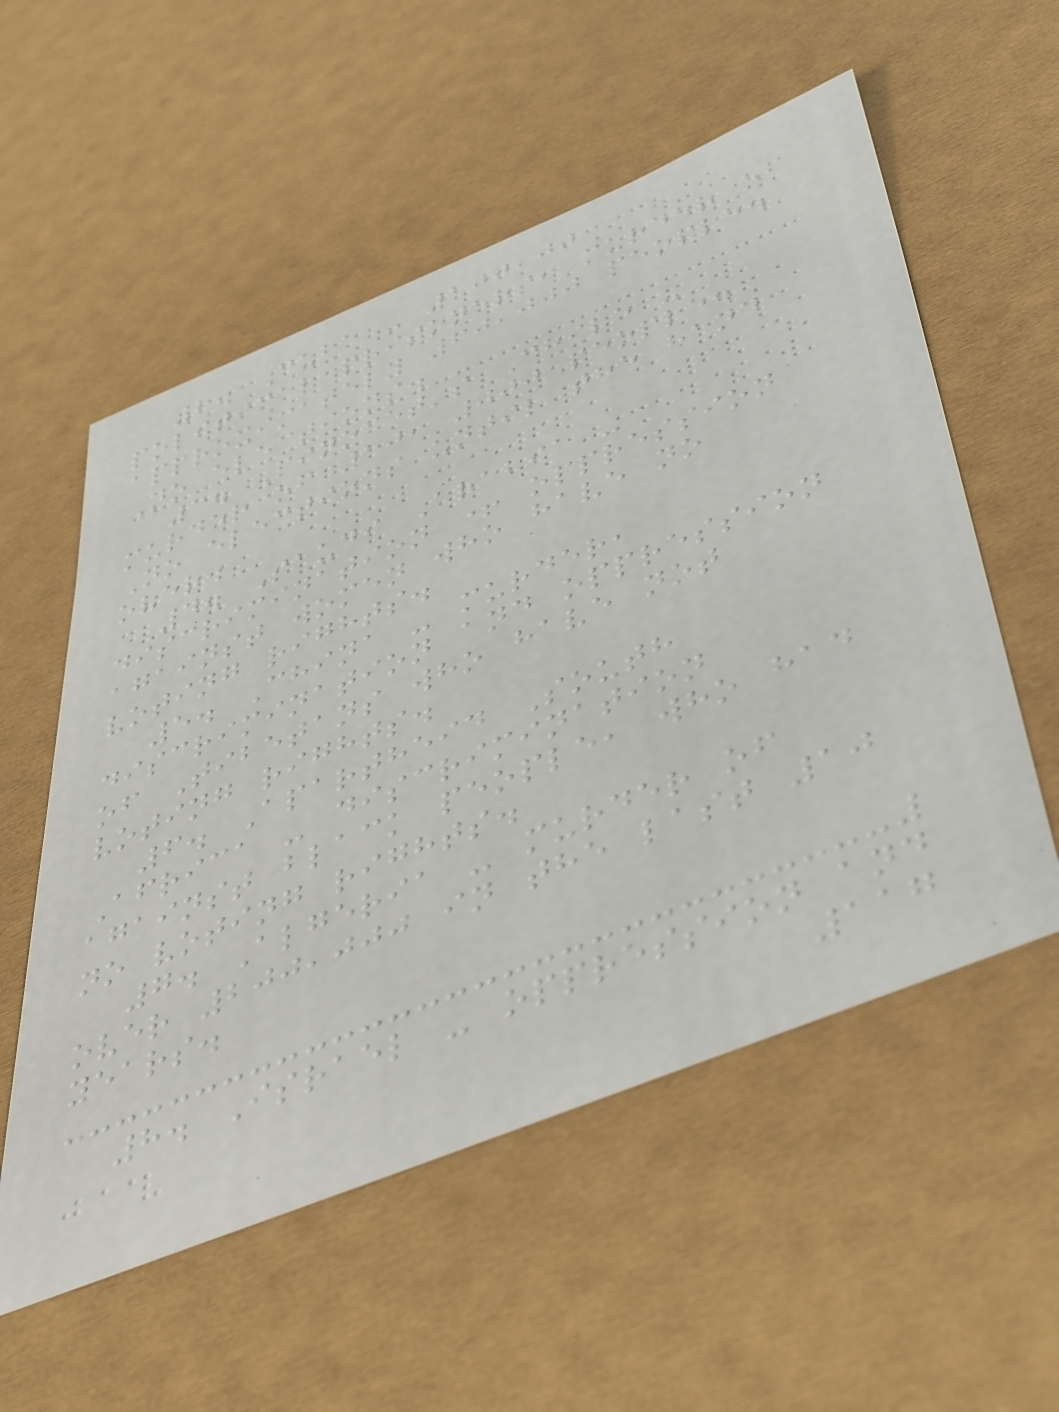2. Cuba - 100,00
political prisoners, murder of
approximately 60,000 people.
No elections.
3. Pinocet's Chile -
murder of 10, 000 people.
No elections until the hand
over.
4. Saudi Arabia -
discrimination + oppression
against women who have no
voting rights.
5. China - murder,
discrimination and oppression
of Tibetans who have not
voting rights.
6. Apartheid South
Africa - discrimination
against black people, who had
no voting rights.
7. Algeria - murder of
over 200,000 in the last 10
years.
8. Israel - oppression and
117
